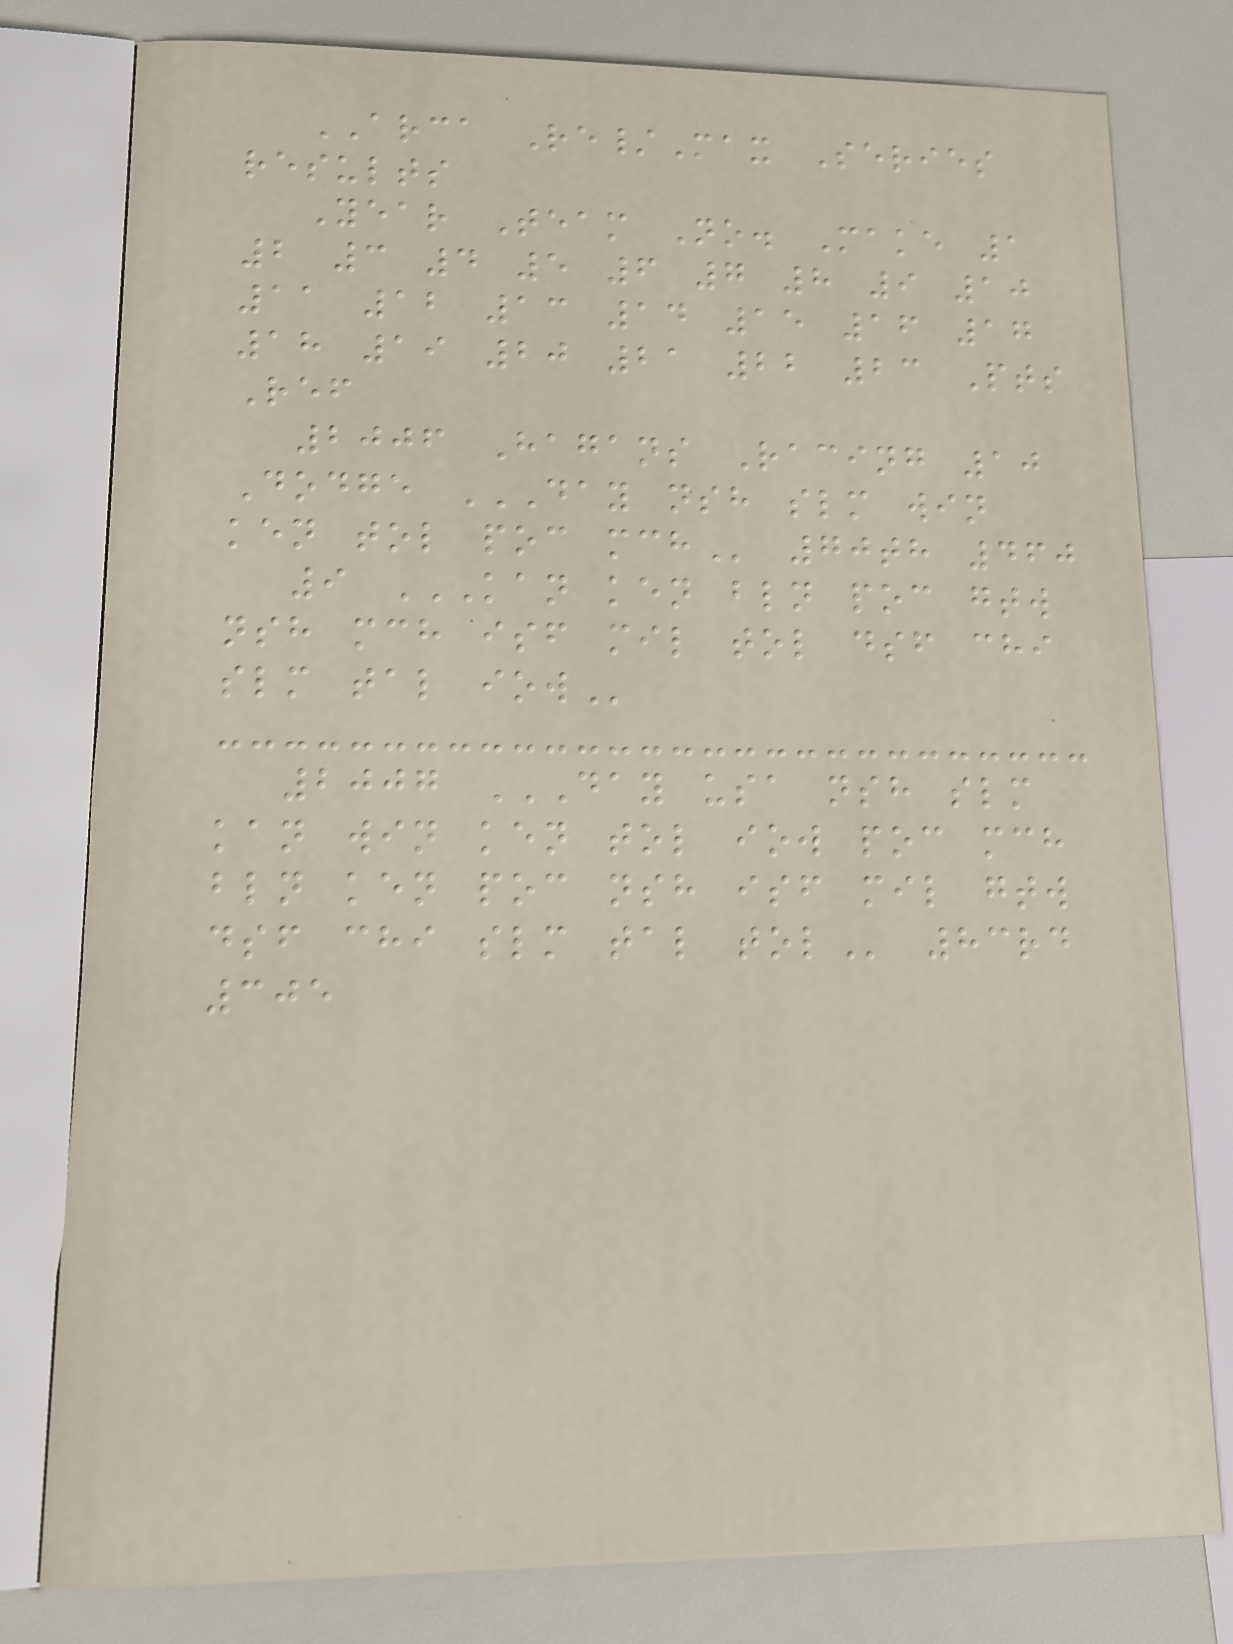ARCA Re/Max Series
results
Year Team No. Make 1
2 3 4 5 6 7 8 9 10
11 12 13 14 15 16 17
18 19 20 21 22 23 Pts
Ref
2006 Hagans Racing 10
Dodge DAY NSH SLM WIN
KEN TOL POC MCH 70th 460
9 KAN KEN BLN POC GTW
NSH MCH ISF MIL TOL DSF CHI
SLM TAL IOW
2007 DAY USA NSH SLM
KAN WIN KEN TOL IOW POC MCH
BLN KEN POC NSH ISF MIL GTW
DSF CHI SLM TAL TOL 83rd
305
